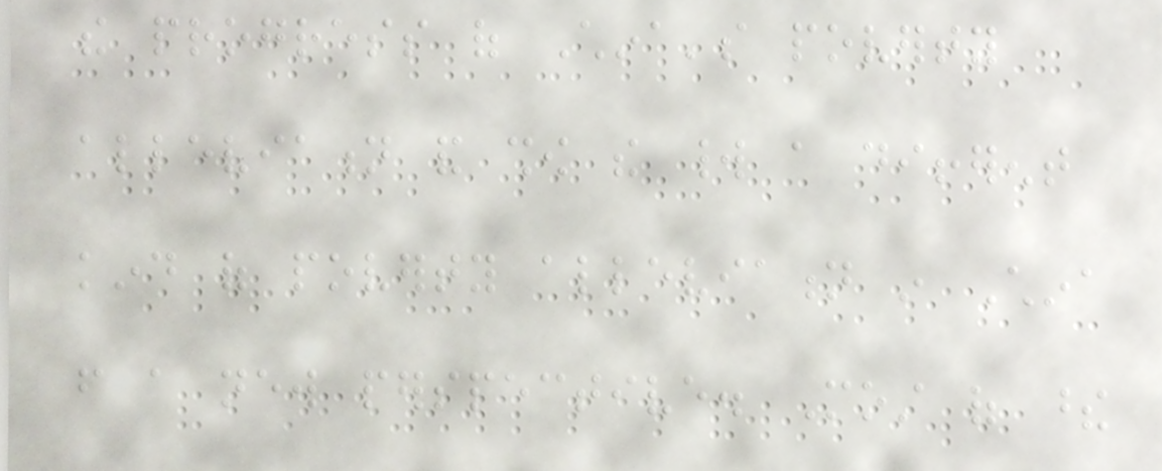the progress of China's poverty
alleviation and show the world a different
kind of poverty alleviation in China
from a new perspective. Most of these
